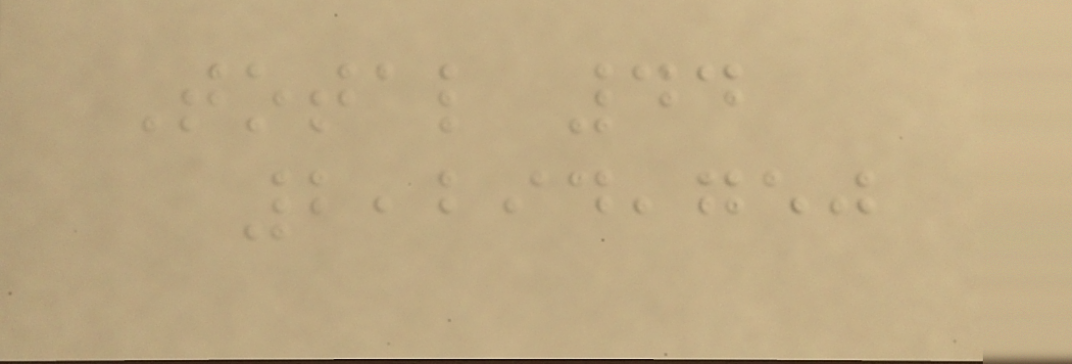Total 44
2,294,750
